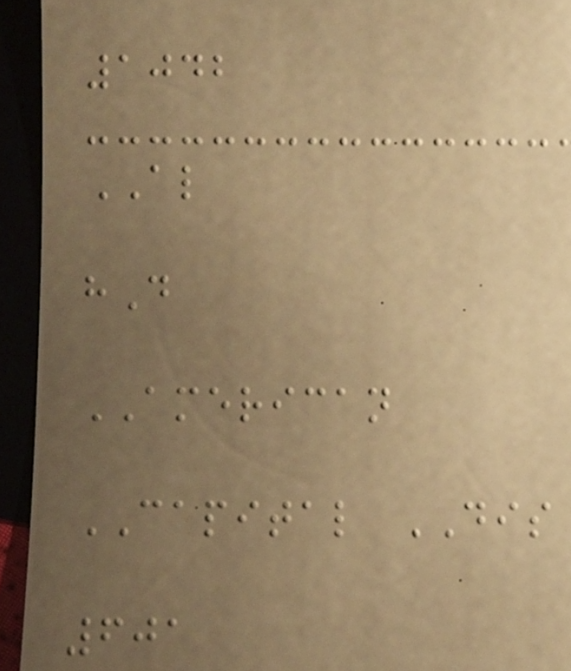1042
AL
hD
AMERICAN
CAPITAL DIS
601
